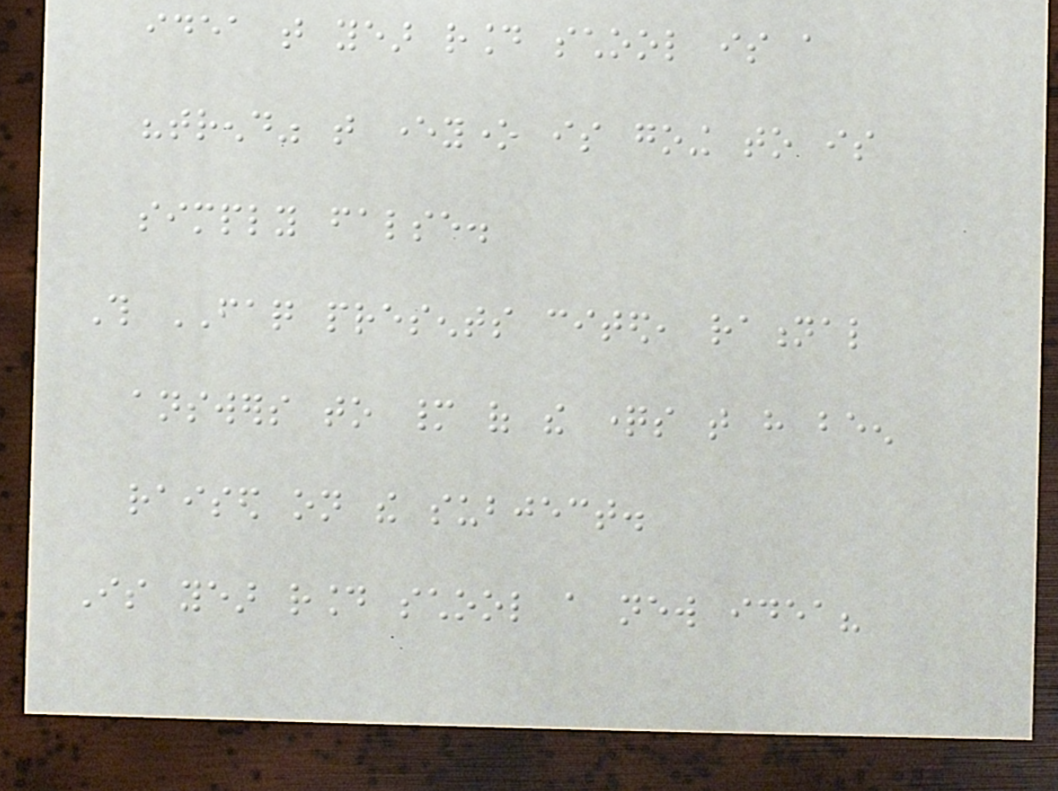idea that year round school is a
"trend" that everyone is going to is
simply false.
This FAQ presents cited, rational
answers to many of the questions that have been
raised on the subject.
Is year round school a new idea?
